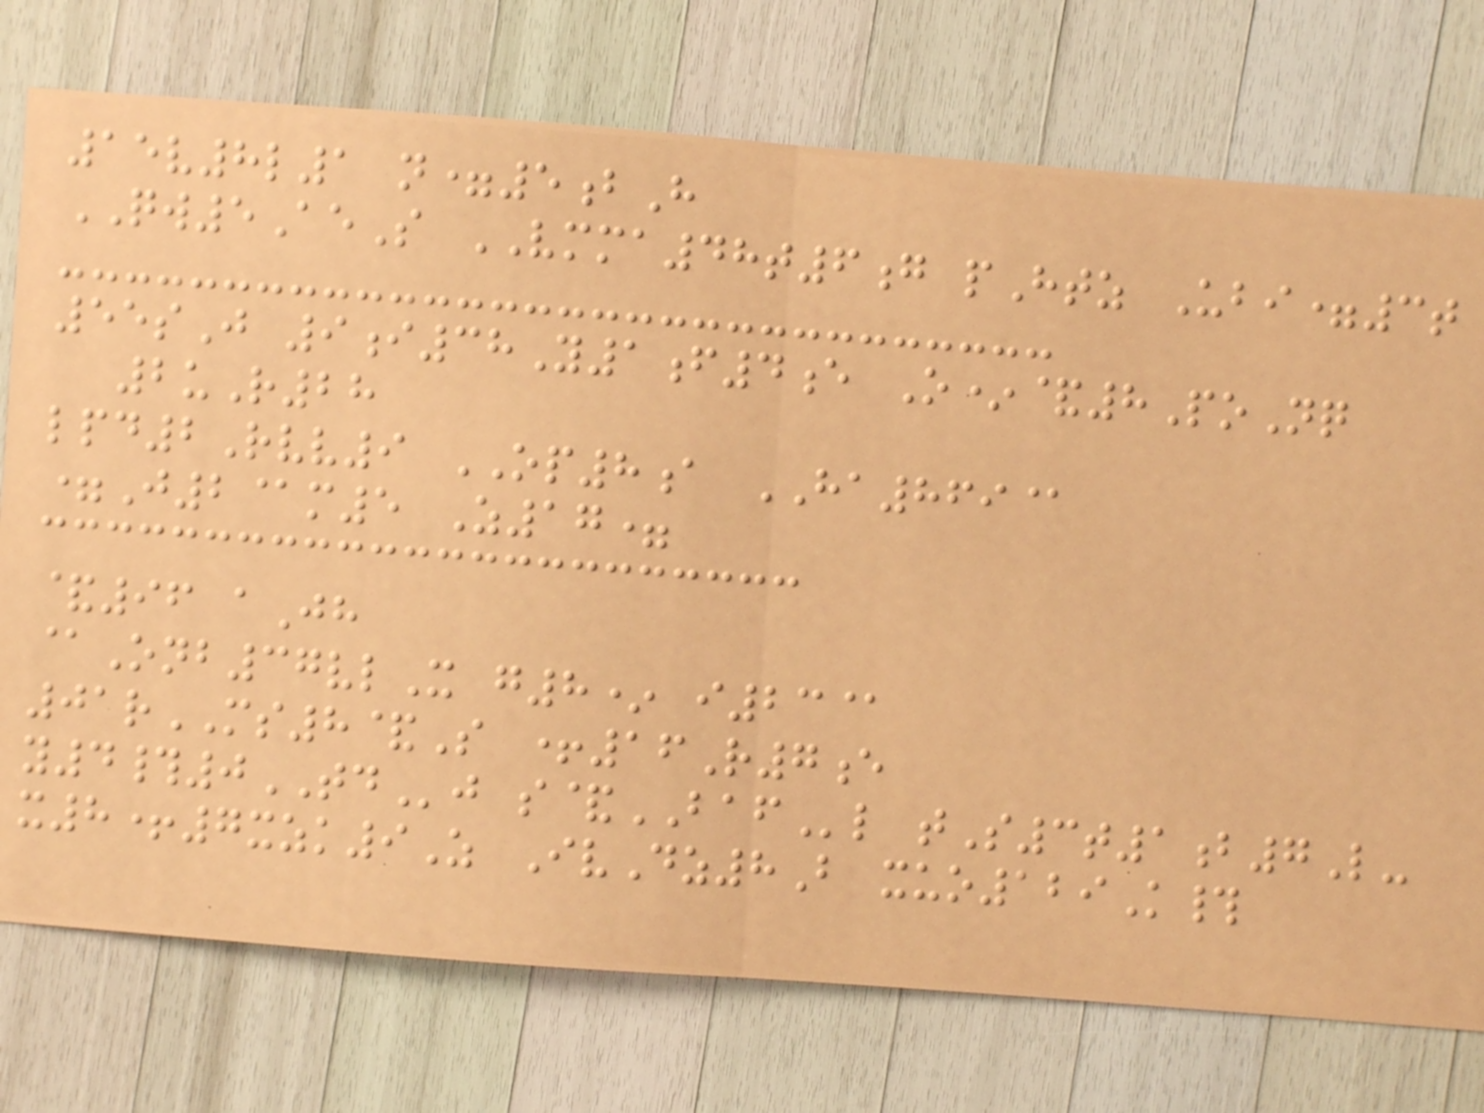15v8l1 n=5bH
QW5AeS VMMA48t6g pHtz Ubi=3t
55sJ 9i38Y1f4e O*&8PoNq
2uR28
lpd2Rvv9 OP8a HA869@
=J2@m5 Z17=
&96 aJh
@Onb37vlX g8* i23@
01rMS8&S +16R7e
y4#0TDj s&BAFl tS3t1b7L-
x8+7xzk9Z IvDz8B xuo129K#
